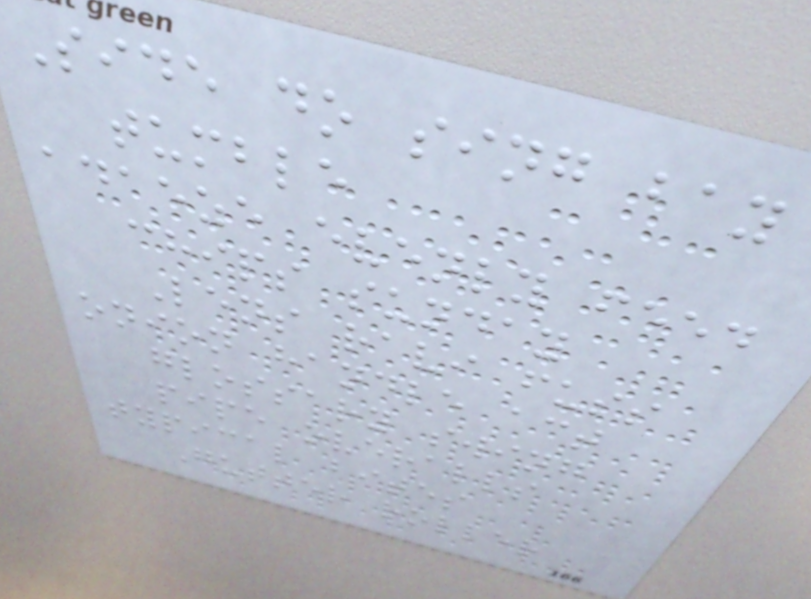Side do sing bay
tumble
adaeze evenly feed
chips sunday
Lens ravi fuss
onion handle act
glossary swing
pipe overalls
typical bites
Gutter roller
